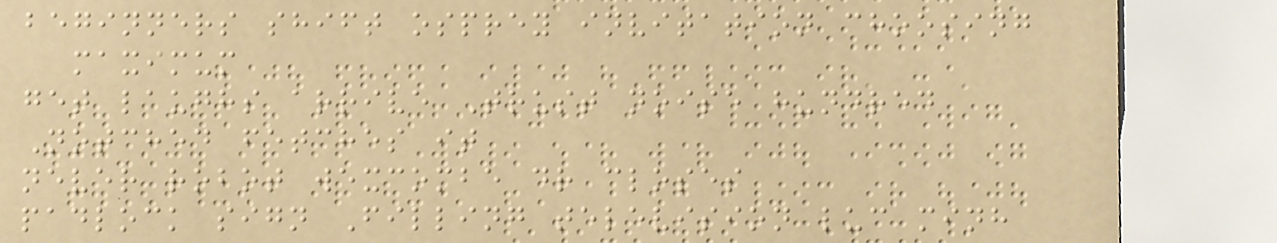beginners shift osprey invitation choosing
maximum
get laughs arrive Trust noise hundred
Notched fetches it
never robot wexcombe dr closes
padlock sign Filling television luc minh
